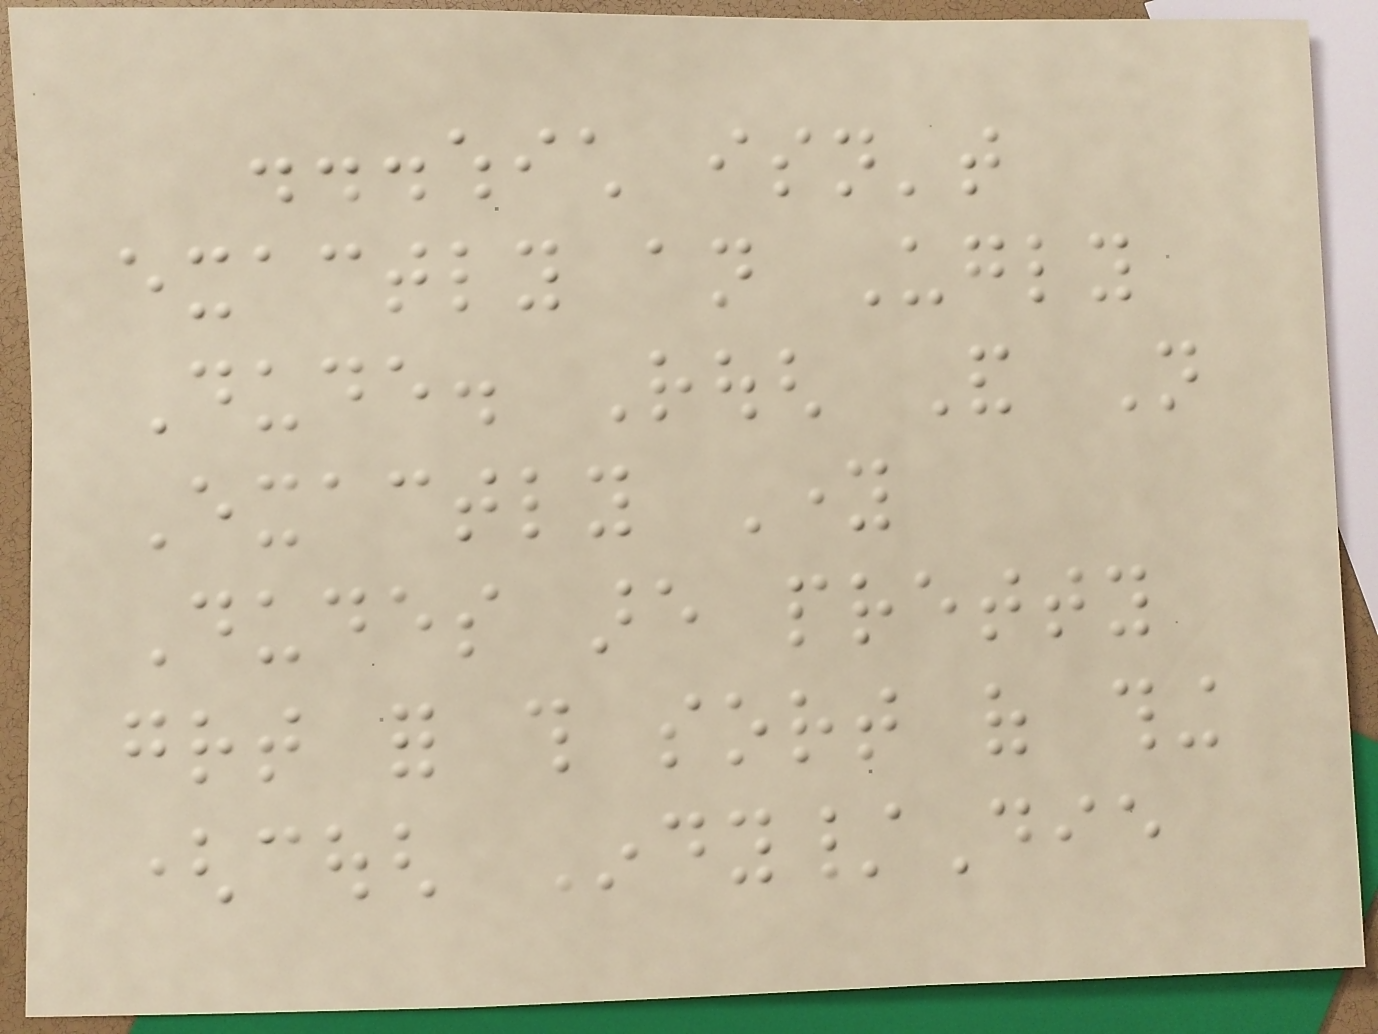...which isn't
exactly an Ugly
Dude. Rough And Not
Exactly Young
Dudes are pretty
great for this sort of thing
(cough Indy/Die
